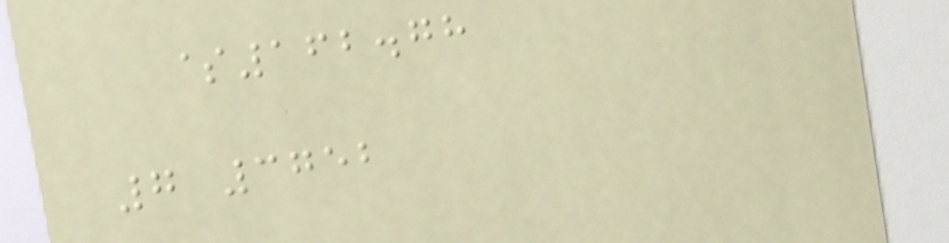$162.78
7 3752
